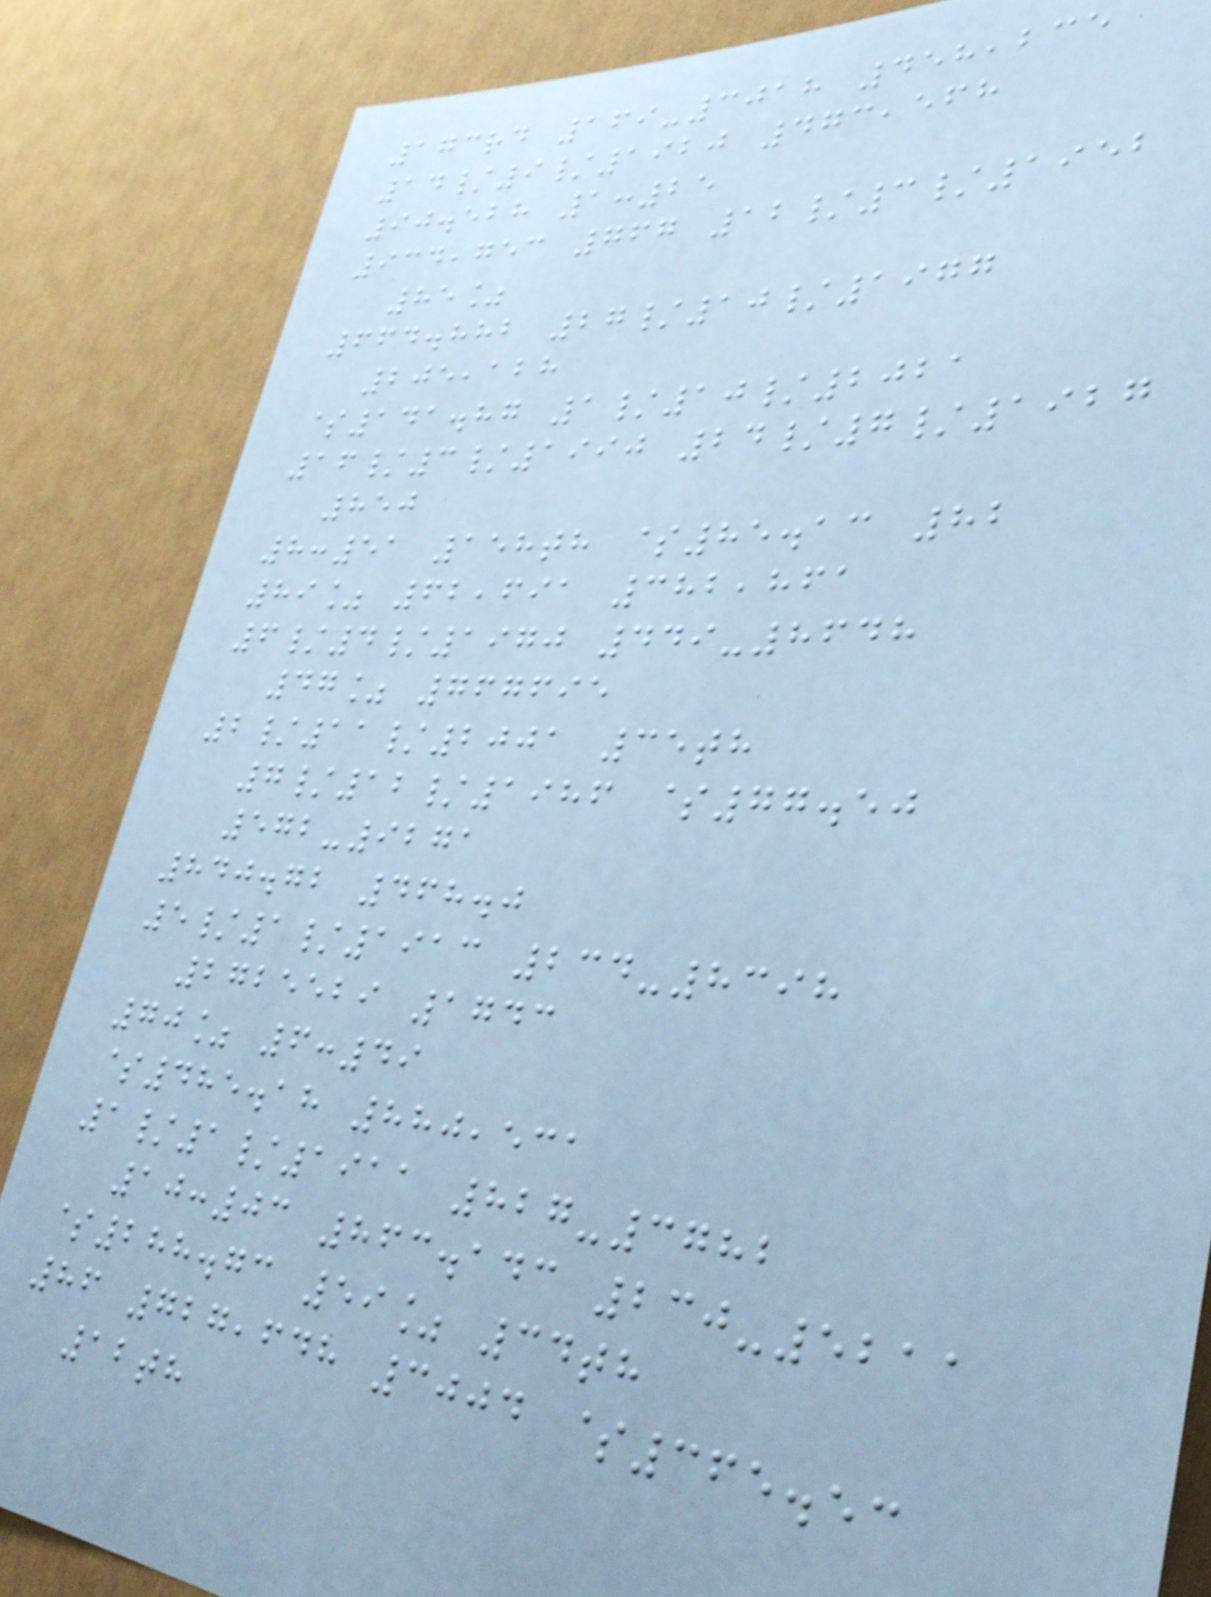173rd 169-3018 458,235
14/9/1920 473,568
90.528 1:25
934,753 767 12/3/1952
85%
664.882 27/10/1977
205,128
$141.87 1/10/2021
16/3/1990 24/7/1927
850
8:51 158th $85.13 82
89% 62,691 382,861
6/4/1970 449-8648
47% 767695
2/11/2001 35th
7/12/1986 $77.50
572-9271
840.72 468.0
5/1/1913 234-8398
2725529 1743
70% 6:49
$485.18 880,531
1/1/1911 827-3782
10:03 863.143 230-5211
$288.73 59% 34th
86 727,648 3004 $365.53
12th
